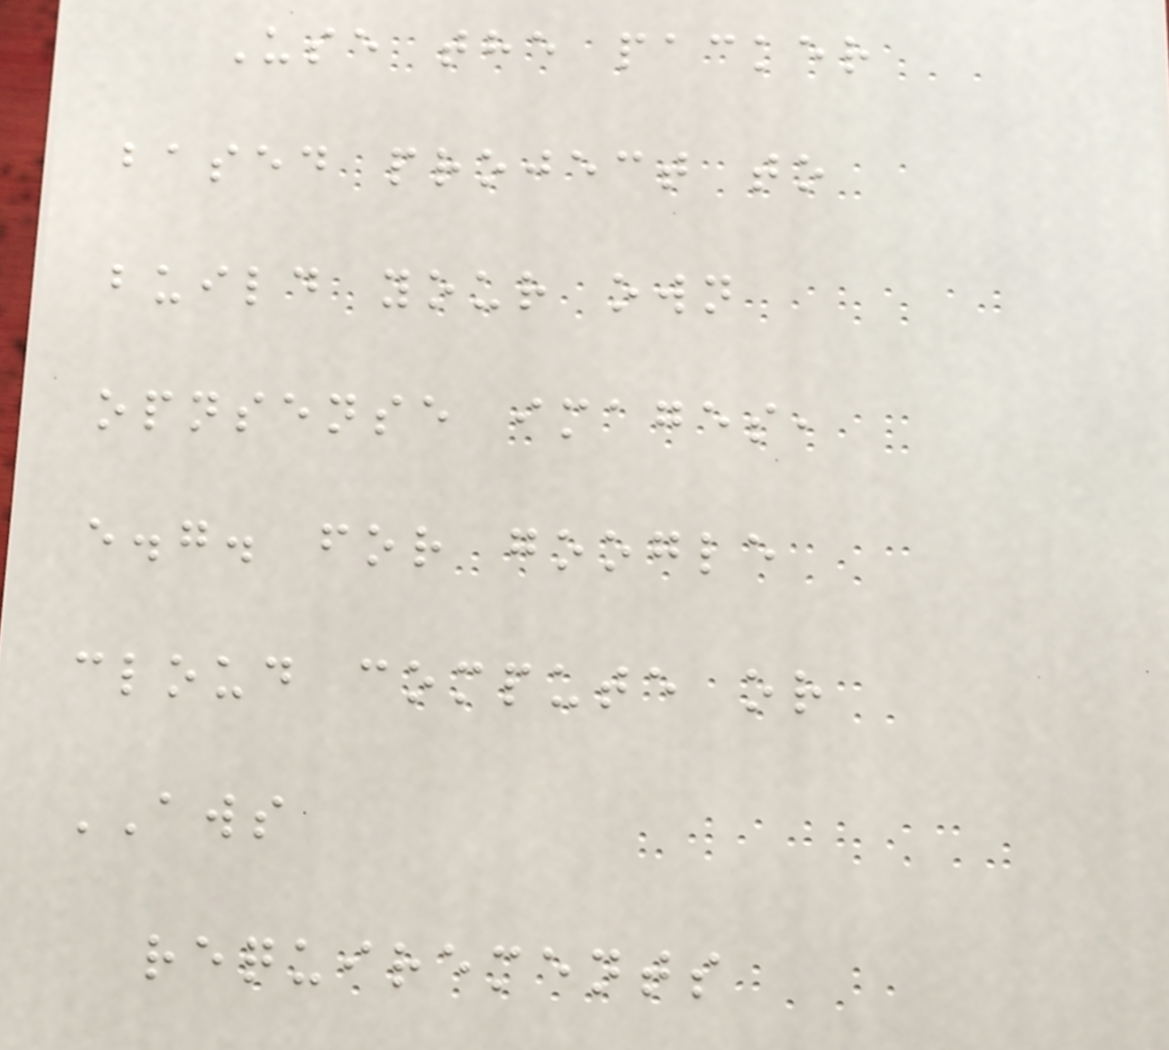Use the packer
based project to
build your own
opnsense images,
e.g. for google
cloud compute or
AWS
requirements
